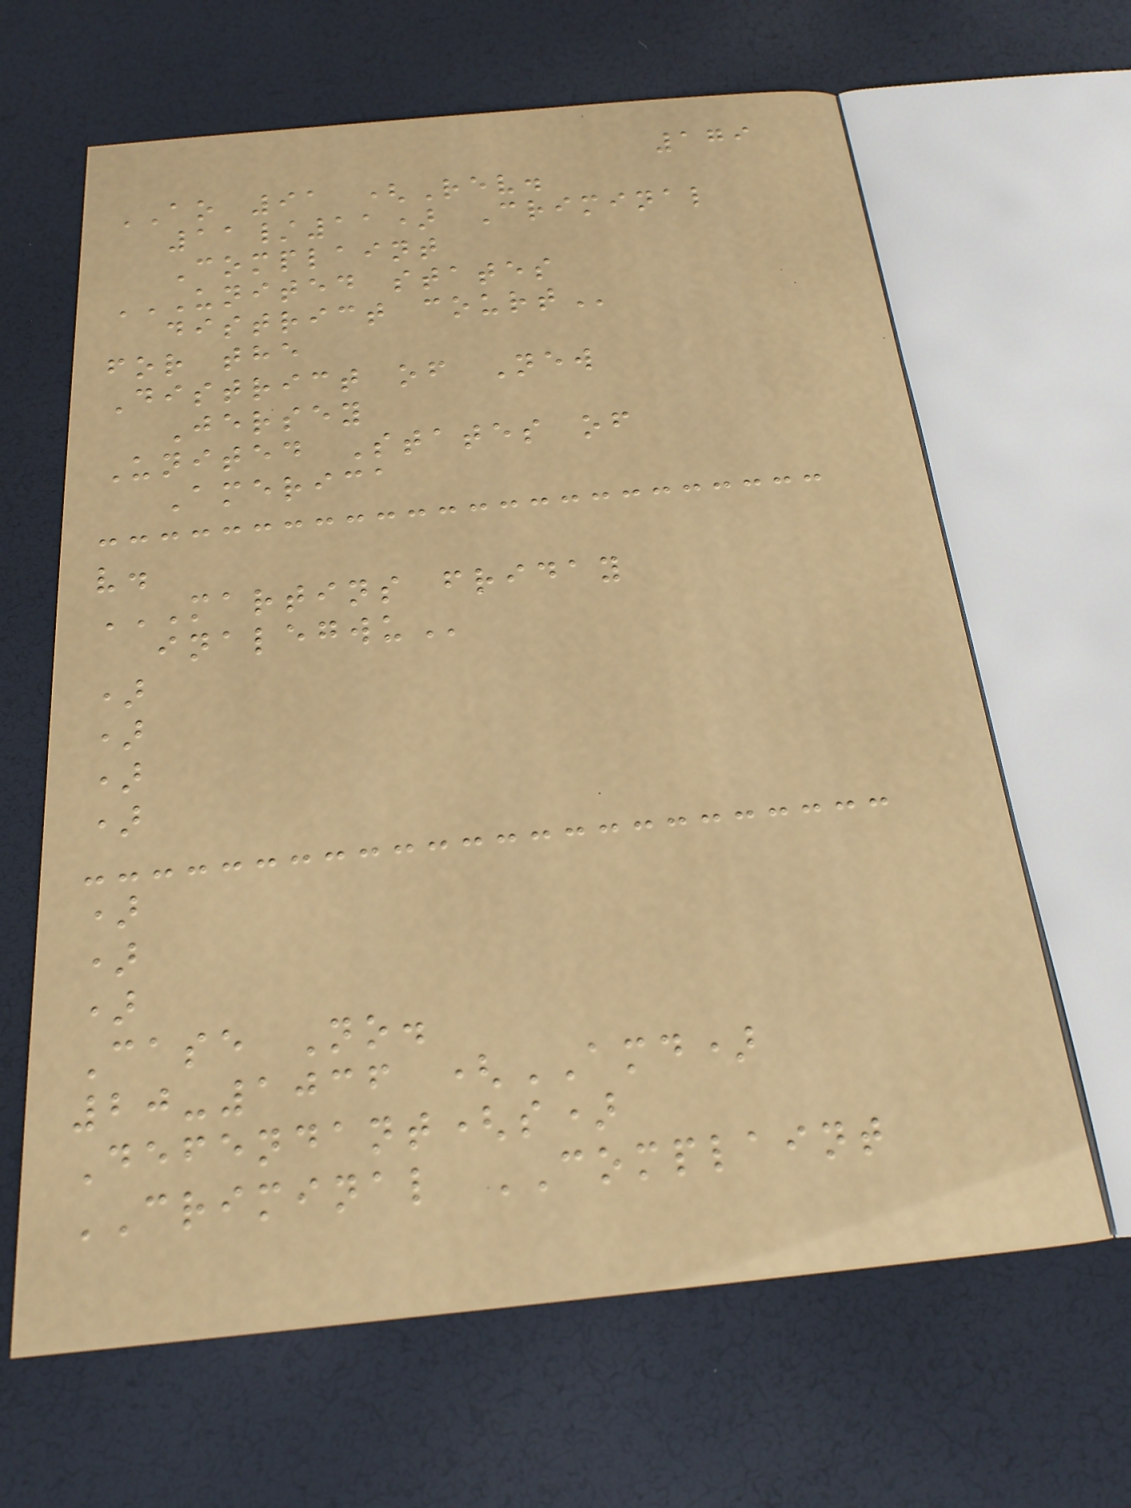179
AO 91 (Rev.
11/11) Criminal
Complaint
UNITED STATES
DISTRICT COURT
for the
District of New
Jersey
United States of
America
v.
MARTINS FRIDAY
INALEGWU
)
)
)
)
)
)
)
Case No.
20-1036 (AMD)
Defendant(s)
CRIMINAL COMPLAINT
